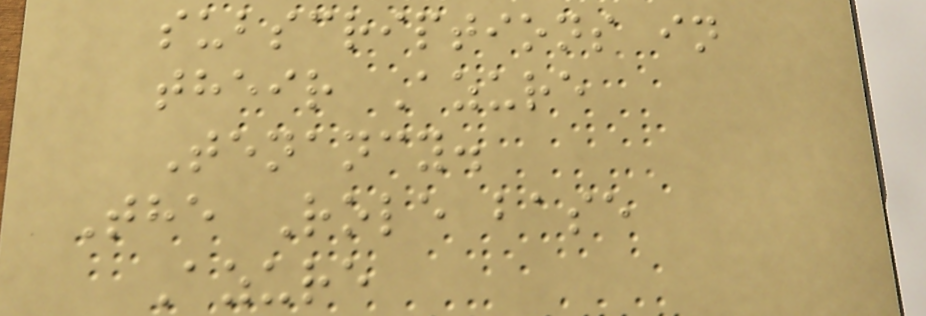subscriptions in
their Azure
Tenancy.
The Role base
Azure
